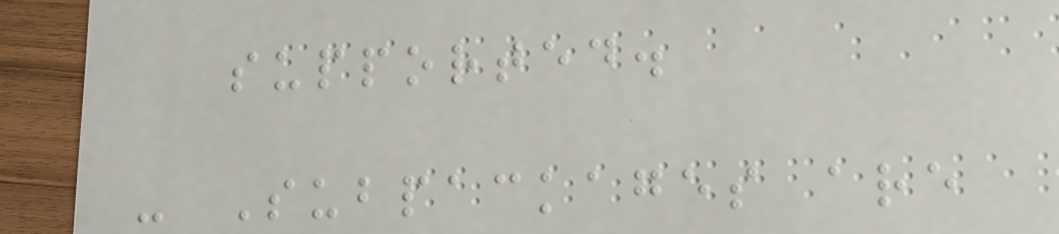supported.
- Subpackages are
